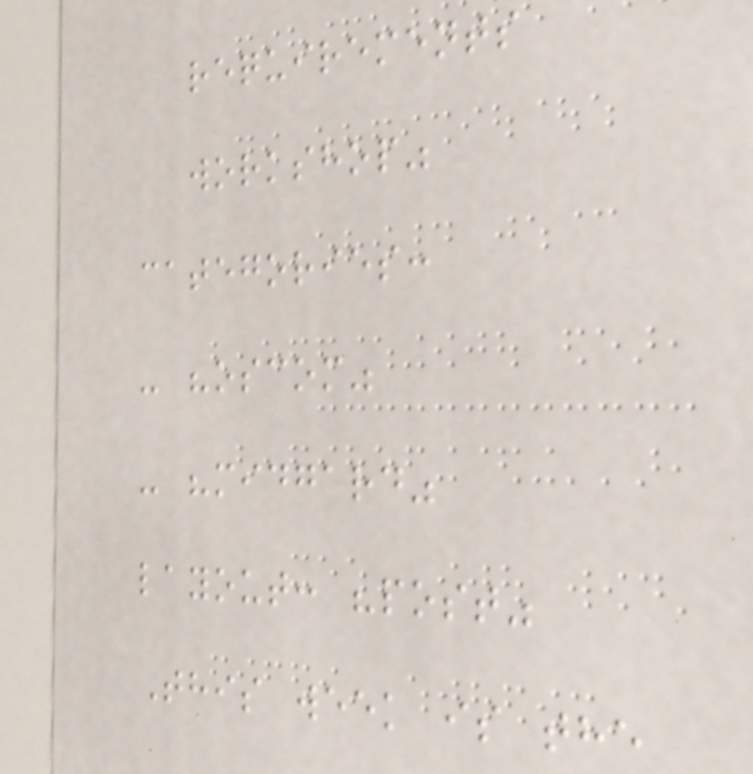requirements
workshop"
categories:
- "oscom"
- "midgard"
layout: "post"
This week is the
